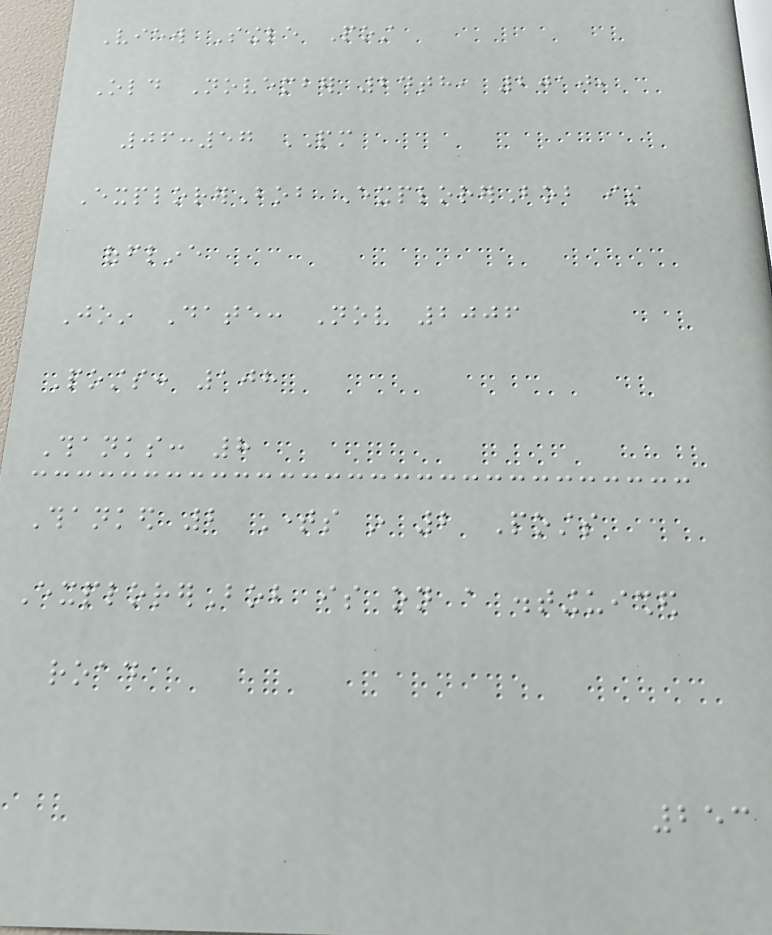View Single Post
Old November 24th, 2010,
06:57 PM
ExplorerBob ExplorerBob is
offline
Join Date: Nov 2006
Posts: 108
Thanks: 8
Thanked 2 Times in 2 Posts
ExplorerBob is on a distinguished
road
253
